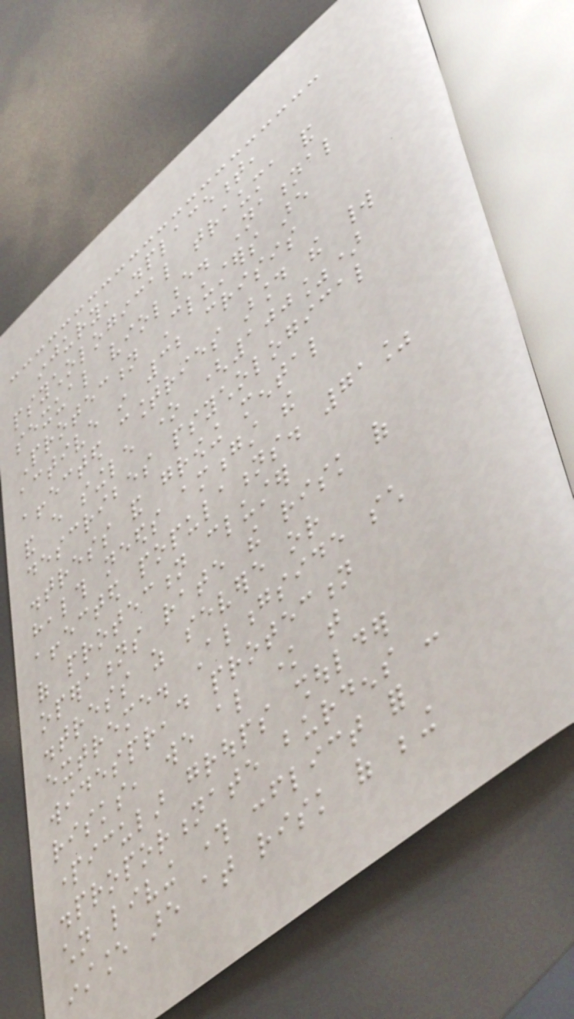injury, displacement,
psychological trauma and
sexual violence. National
Protection Clusters are
active in 32 crisis
affected countries around the world
and every single one (100%)
describes psychological
distress and growing mental
health needs amongst the
affected populations. 71%
of protection cluster
operations rate the risk of
distress as severe or
extreme. Alongside such
widespread protection
risks, we also know that
particular groups shoulder
disproportionate burdens -
children living through conflict for
instance are at risk of being
